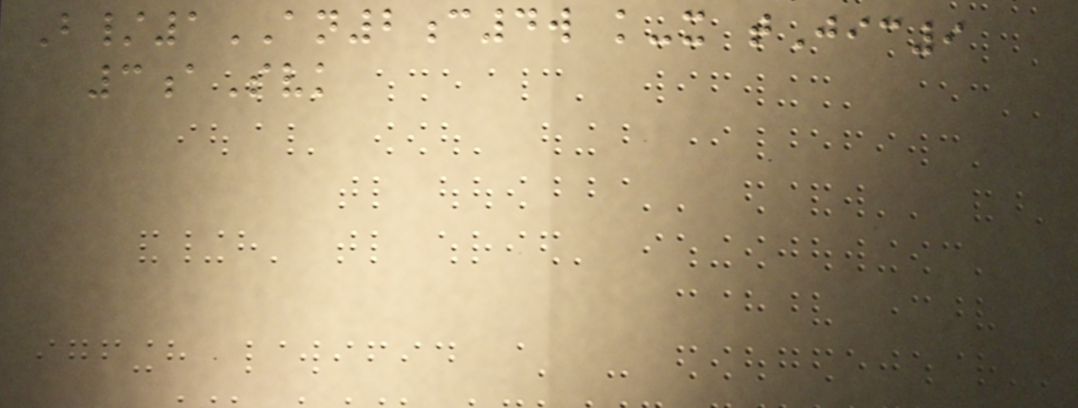B/1AN2c4w k-x tJic9
3aSvk
